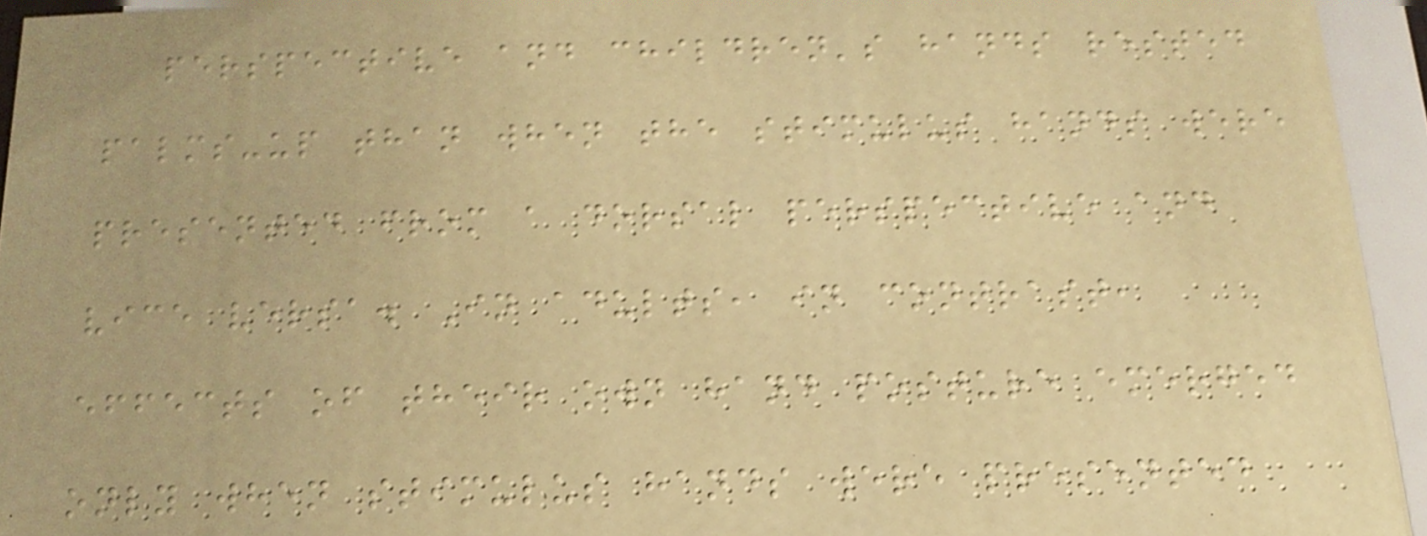perspective and children's hands rested
palms-up than when the stimulus hands were
presented from a dorsal perspective and
vice versa. In adults, in contrast,
effects of their own hand posture emerged
only when stimulus hands were presented
